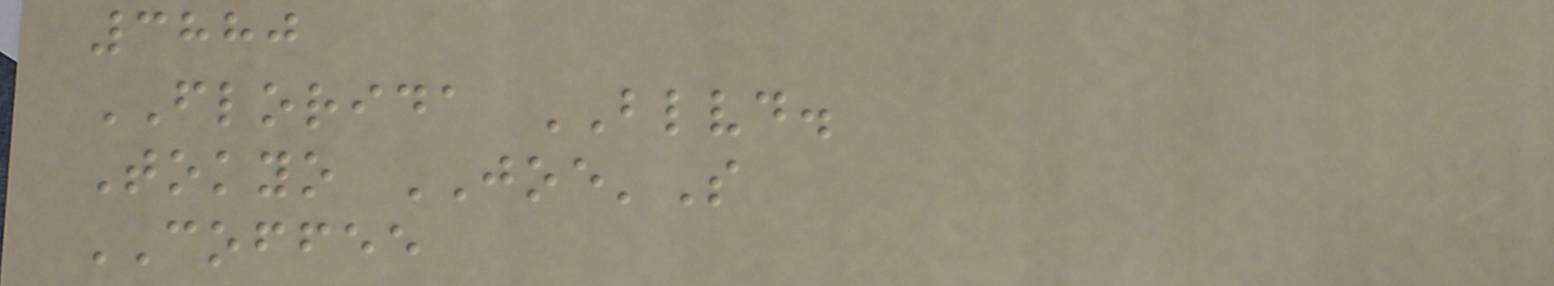3880
FLORIDA BLVD.
Tokyo JOE'S
COFFEE
